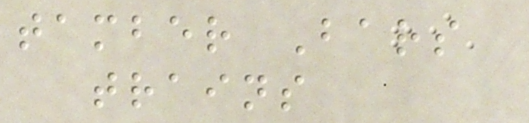tamber Bars
trains
